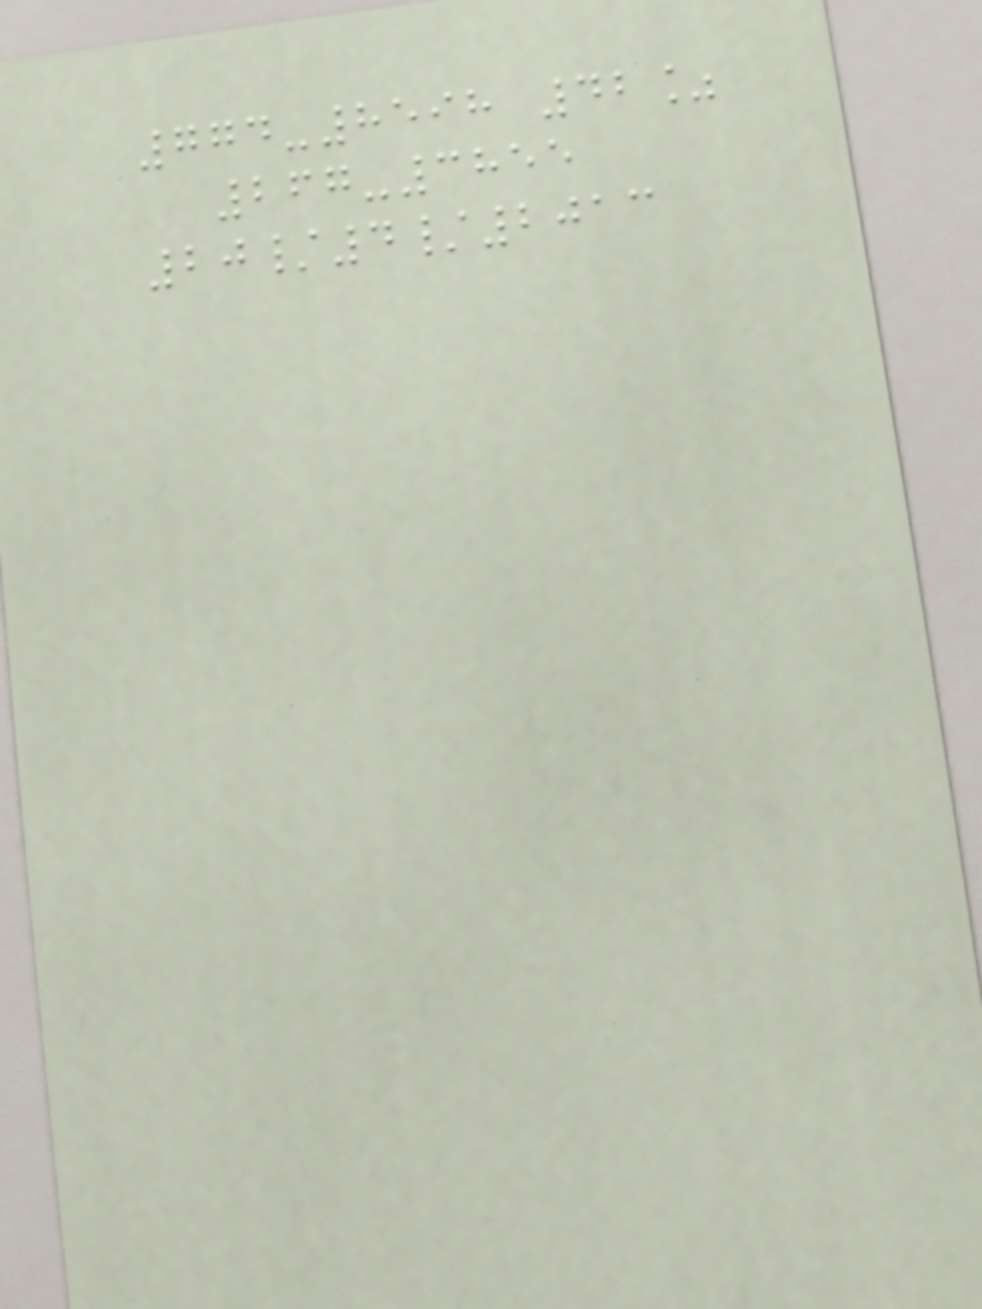774-8598 42%
267-3855
20/4/2013
